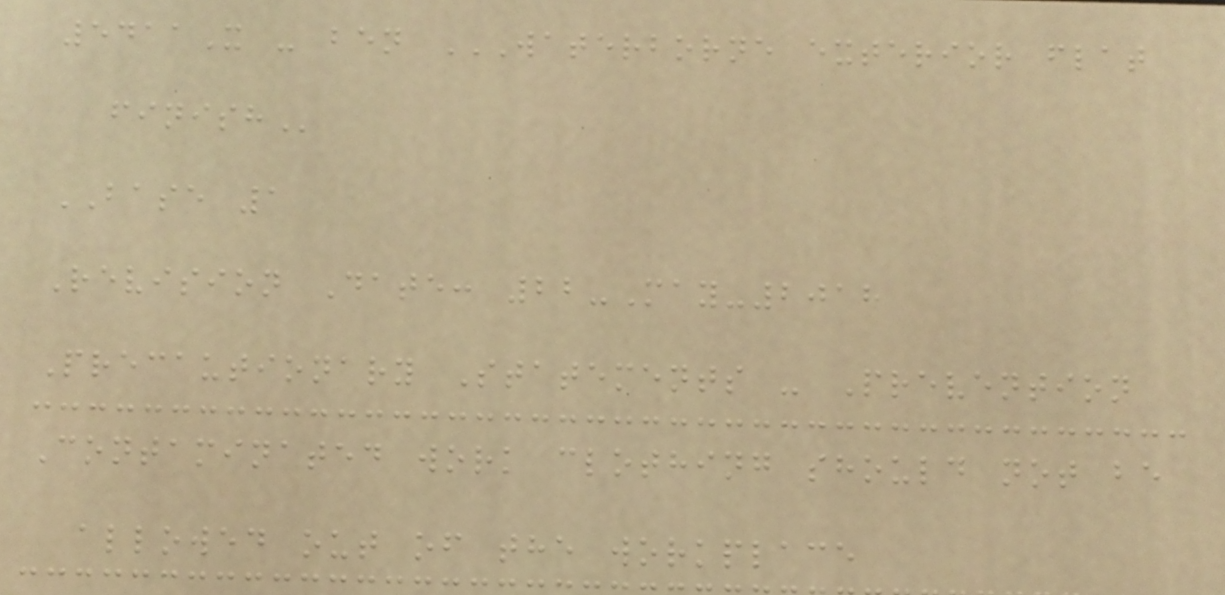5411X - ben WATERBORNE EXTERIOR FLAT
FINISH
BASE 1
Revision Date: 22-May-2018
Precautionary Statements - Prevention
Contaminated work clothing should not be
allowed out of the workplace
